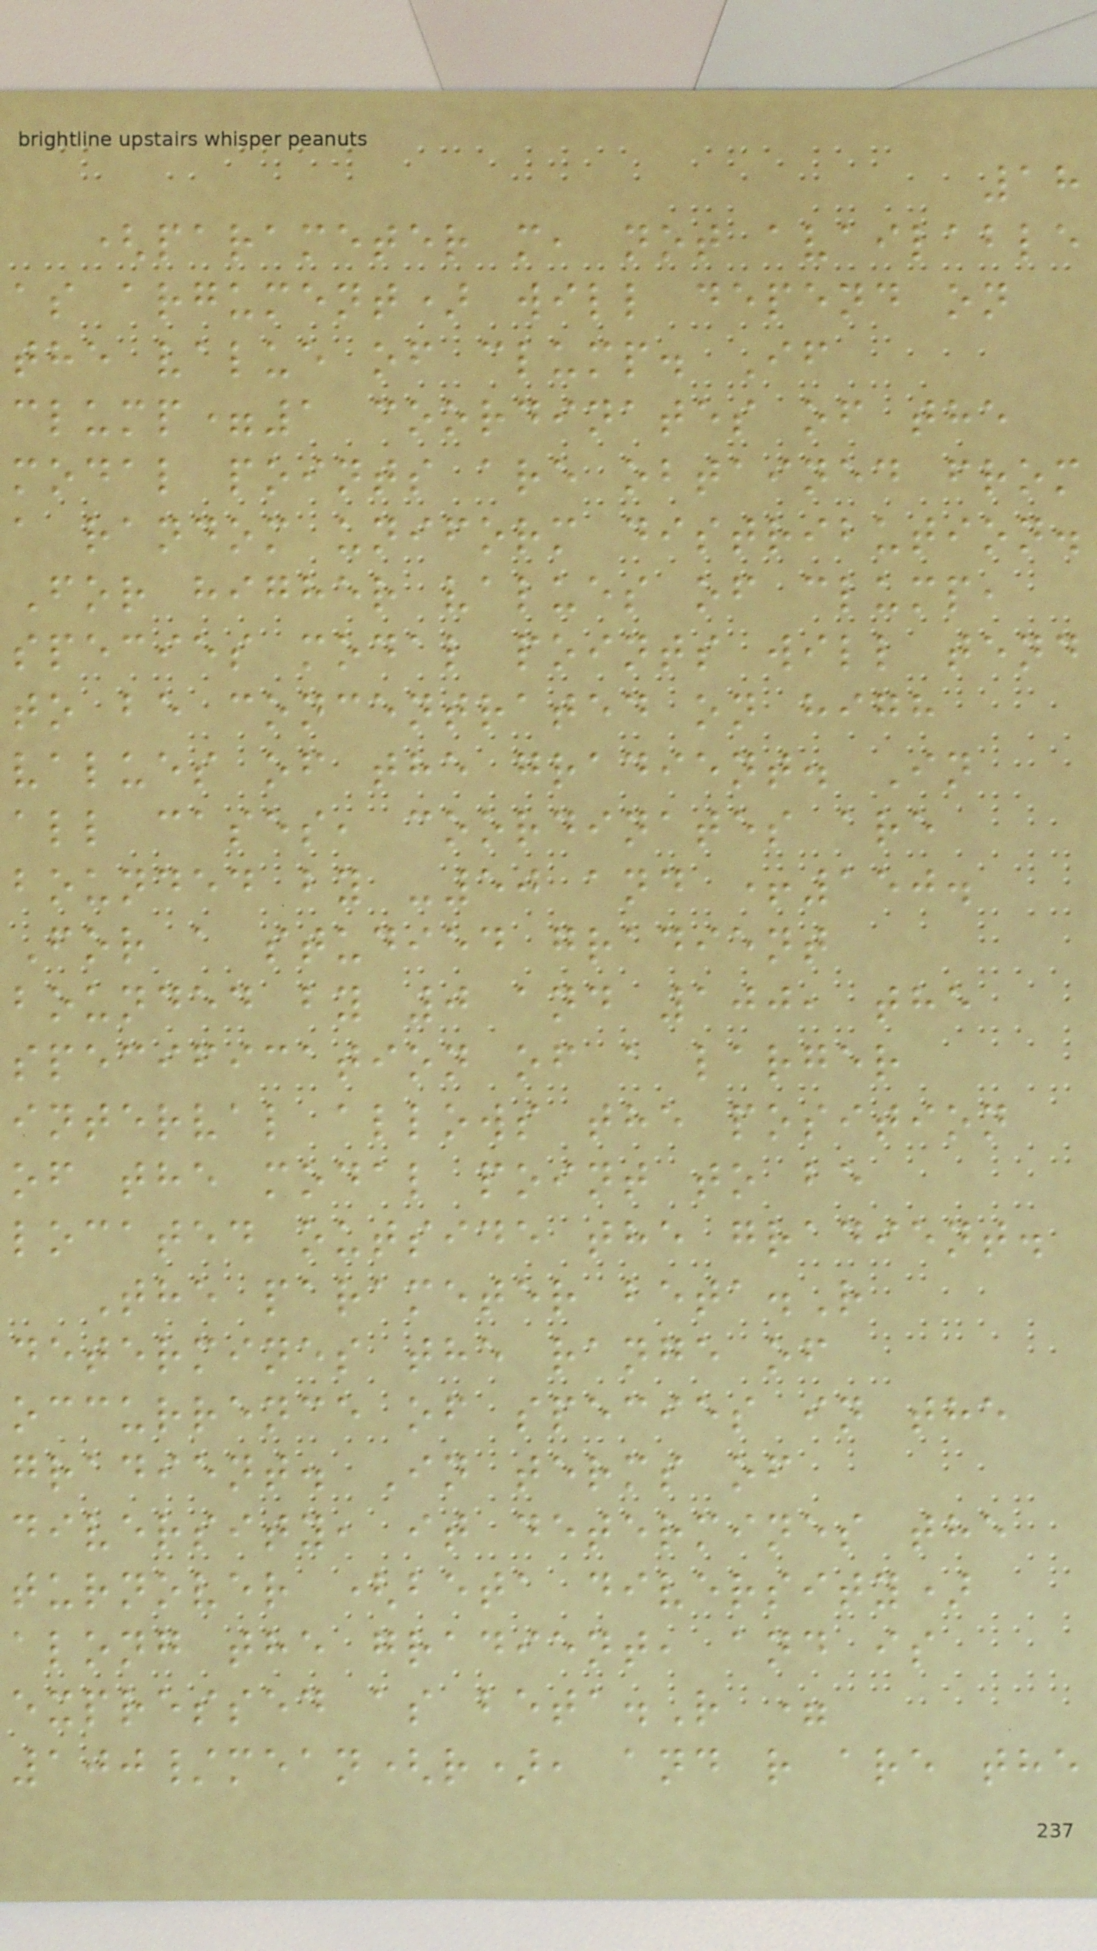18
(parameter m, not available
as argument) will depend on
the value of clump. If
clump=1 coordinates of the
modal points are obtained from
a random uniform distribution.
For higher values of clump,
species modal points will tend
to be concentrated on high
values of the gradient. In
all cases, coordinates are
bounded by -50 and +150.
For a studied gradient
bounded by 0 and 100, the
specification of a larger
interval allows the position
of the modal point to be
located outside the gradient.
The parameter beta.R
determines the range of
occurrence of species in the
gradient. In terms of
diversity, it determines the
turnover (beta diversity)
along the gradient, and is
expressed as beta.R =
100/mean(r), and r are the
